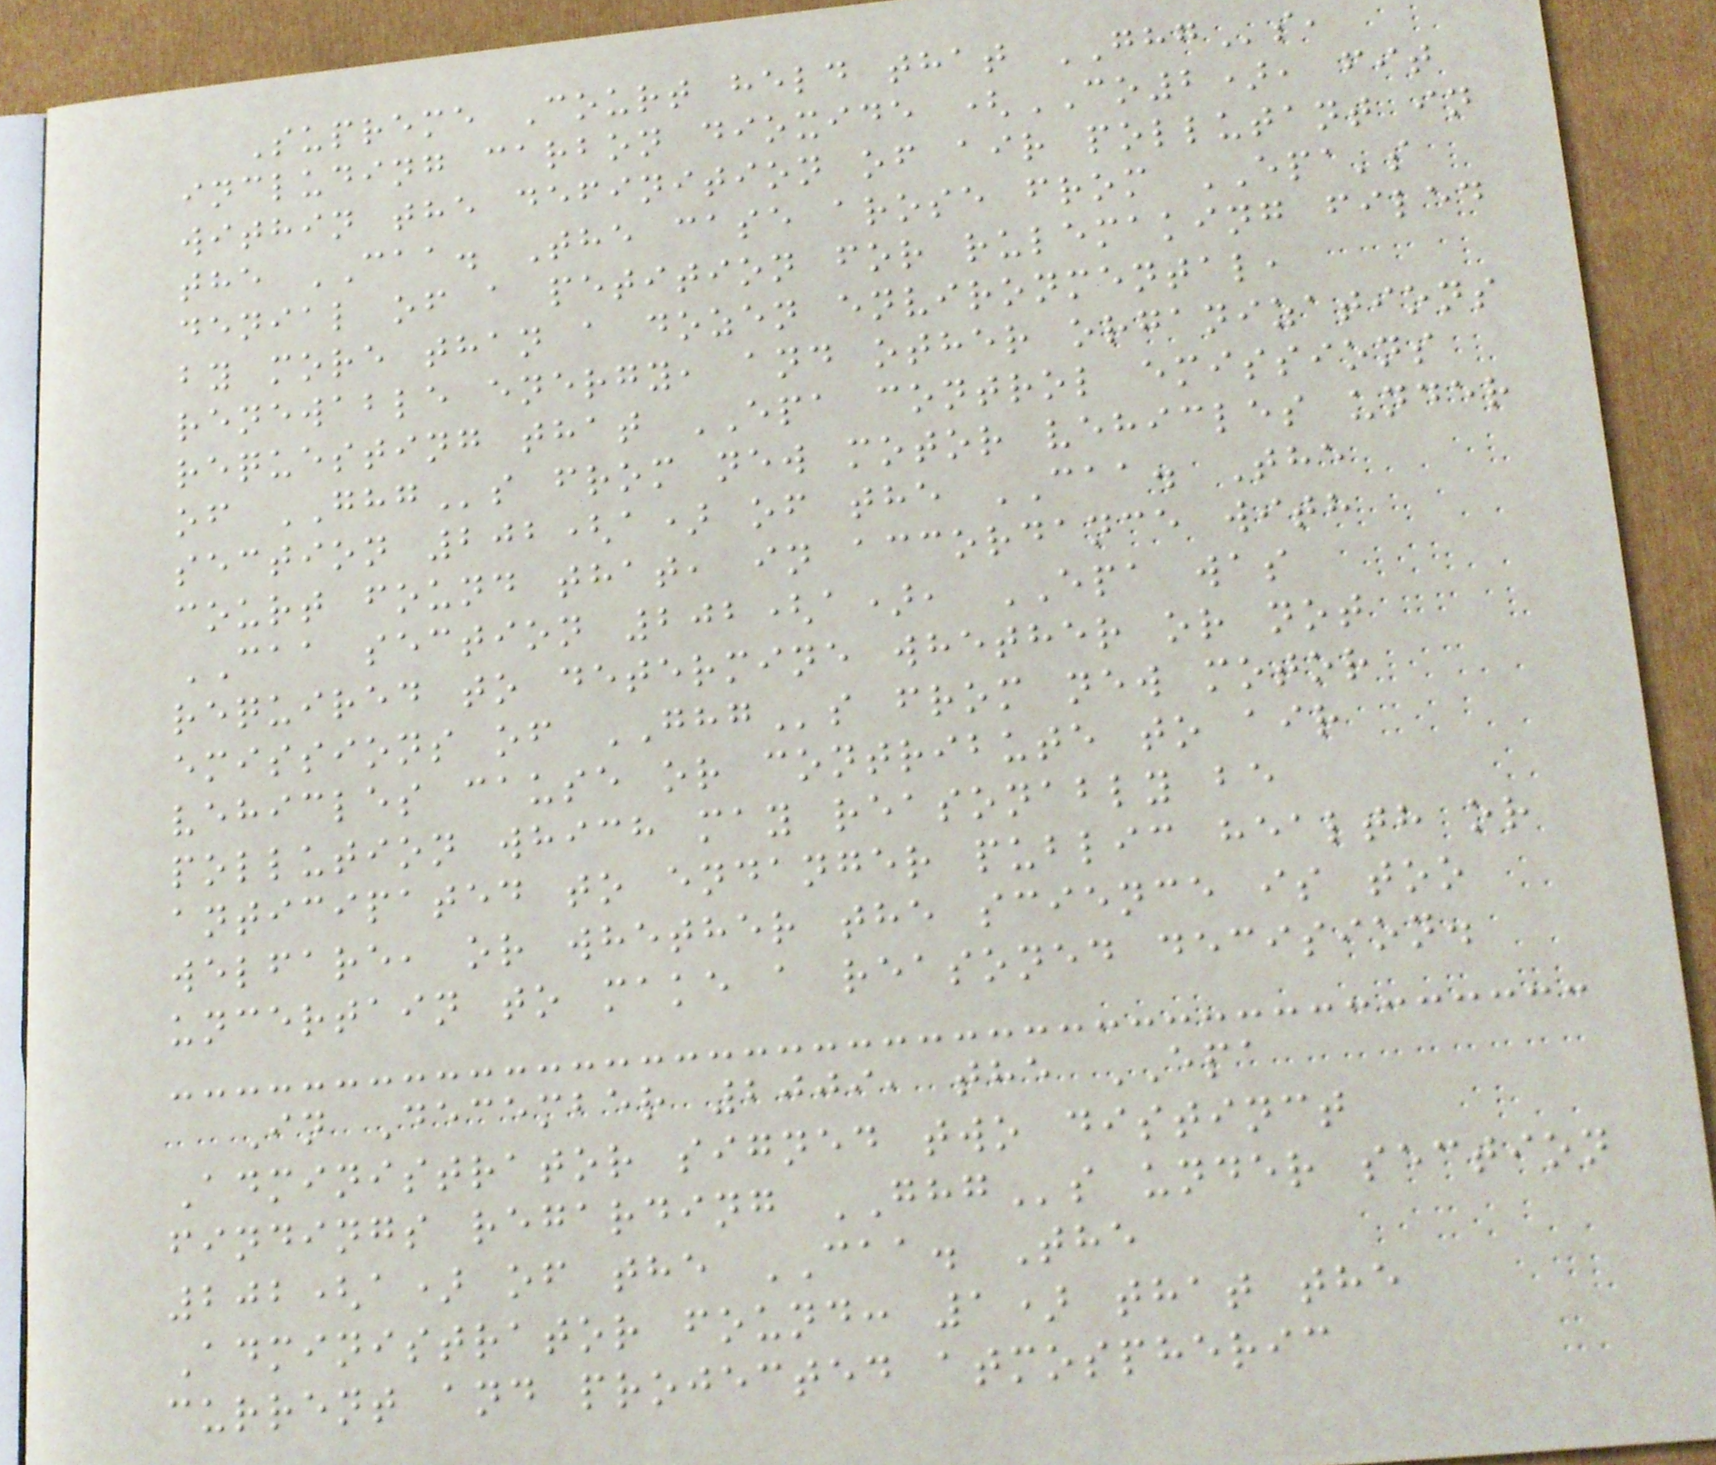Supreme Court held that GHGs,
including carbon dioxide (CO2), fit
within the definition of air pollutant in
the CAA. The case arose from EPA's
denial of a petition for rulemaking filed
by more than a dozen environmental,
renewable energy, and other organizations
requesting that EPA control emissions
of GHGs from new motor vehicles under
section 202(a) of the CAA. The
court found that, in accordance with
CAA section 202(a), EPA was
required to determine whether or not
emissions of GHGs from new motor
vehicles cause or contribute to air
pollution which may reasonably be
anticipated to endanger public health or
welfare, or whether the science is too
uncertain to make a reasoned decision.
In December 2009, the EPA
Administrator signed two distinct
findings regarding GHGs under section
202(a) of the CAA. The
Administrator found: 1) that the
current and projected atmospheric
